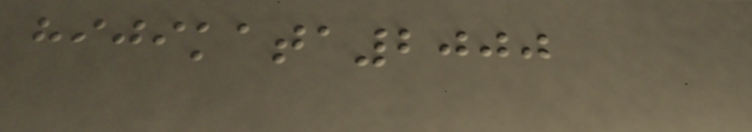hijikata2000
